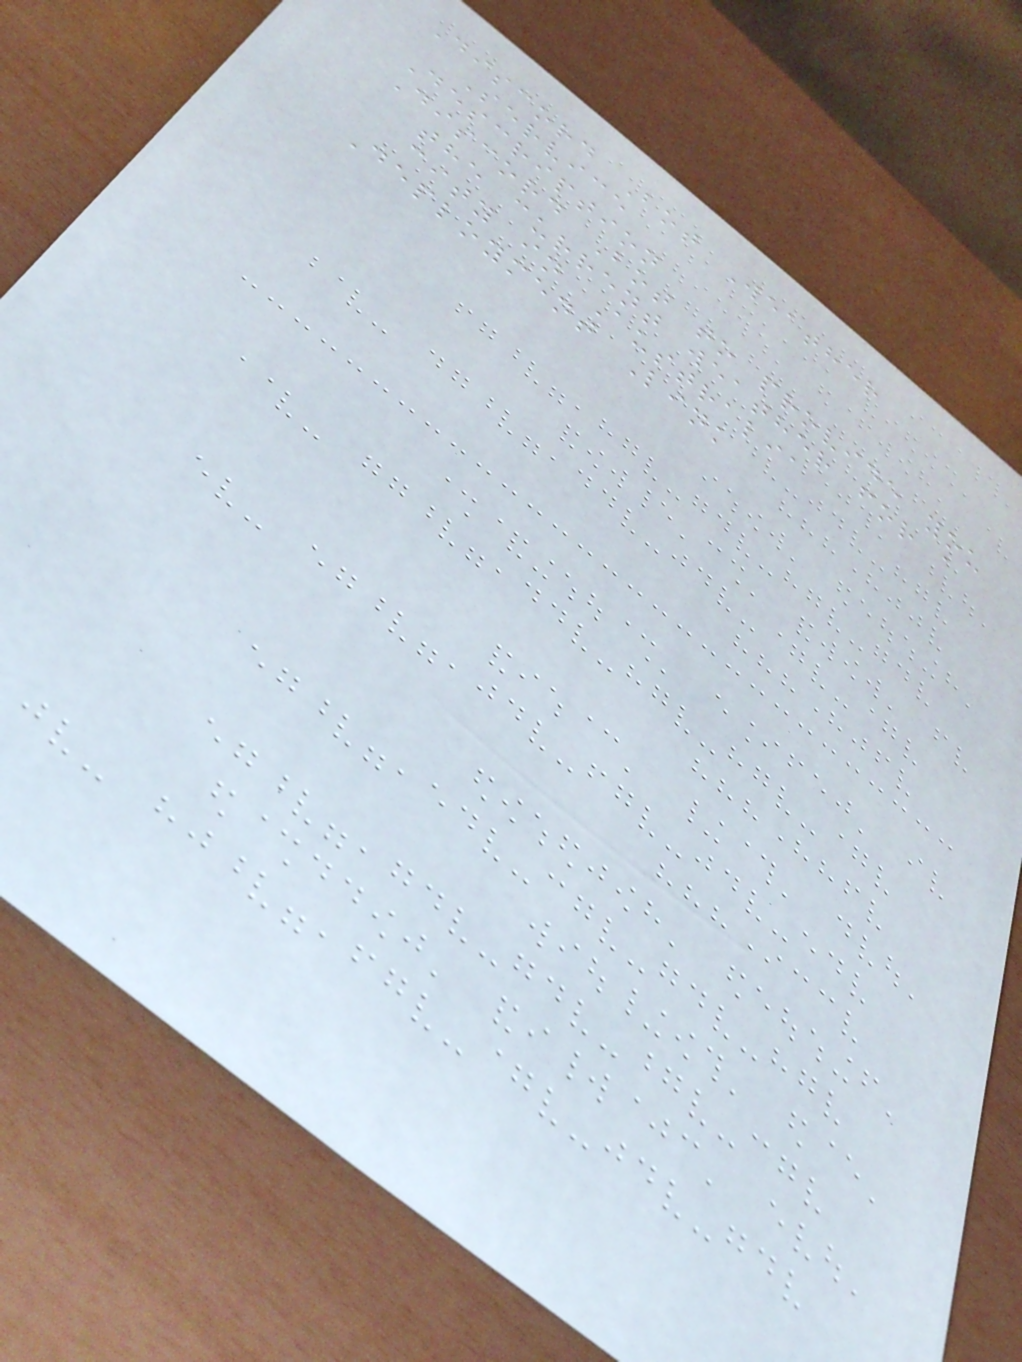Discord Bot Weather
Service
Description
Discord Bot to provide you
the current weather for a
city in Australia
Deployment Link
